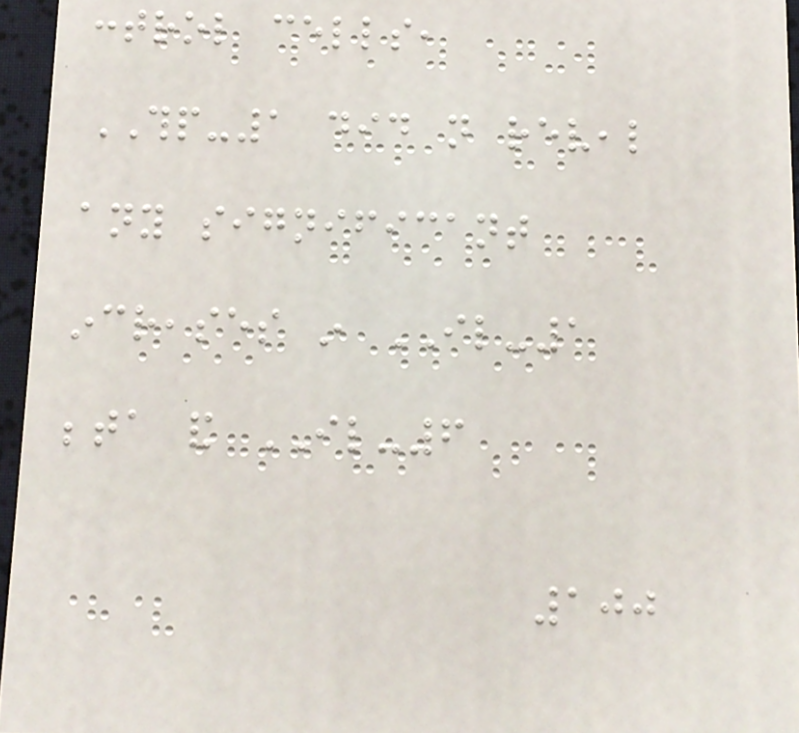control cells,
THP-1 did not reveal
any significant
increases in IL-1
beta and IL-6
100
